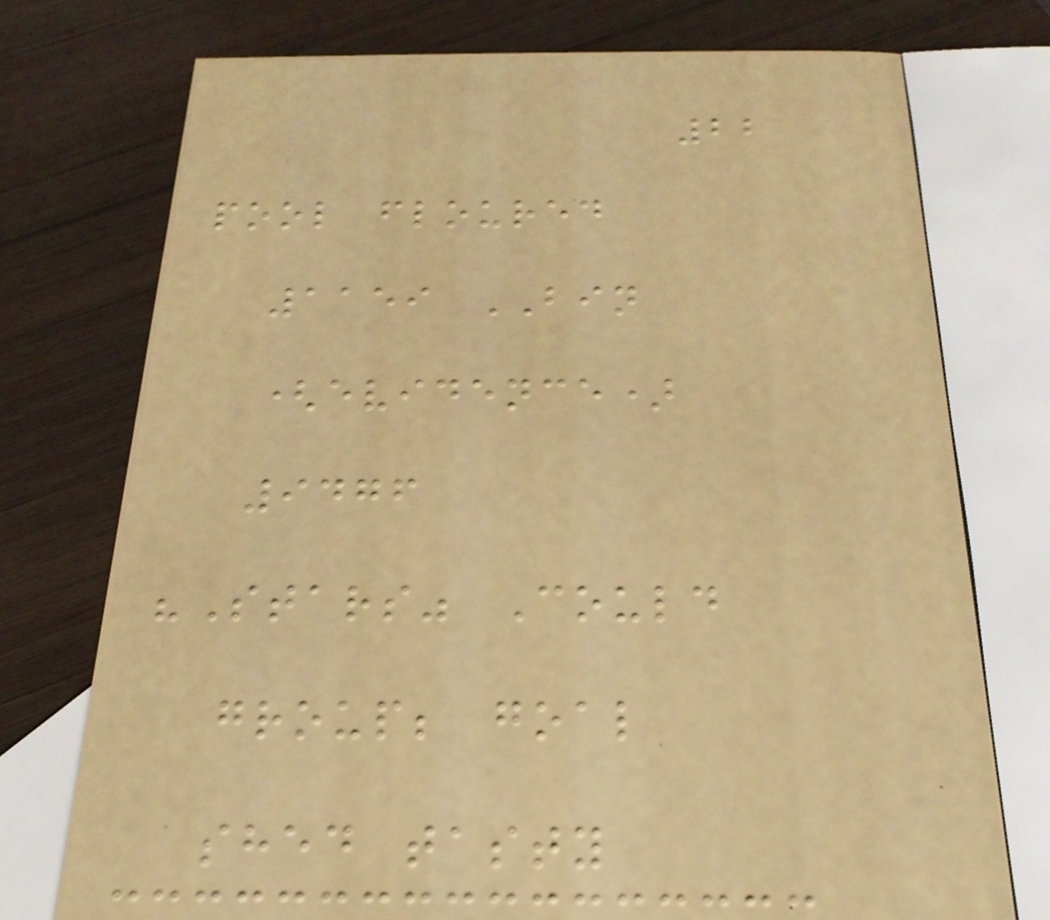22
pool floured
1159 BIN
(evidence)
9476
"Stars" Could
group; goal
shed tasty
